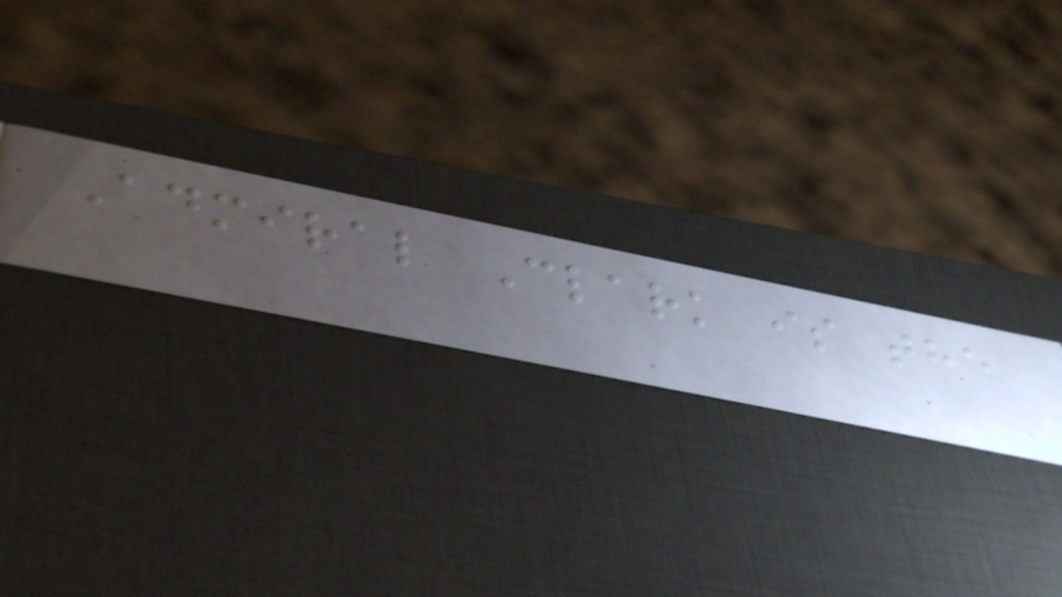Admiral Clark is the
